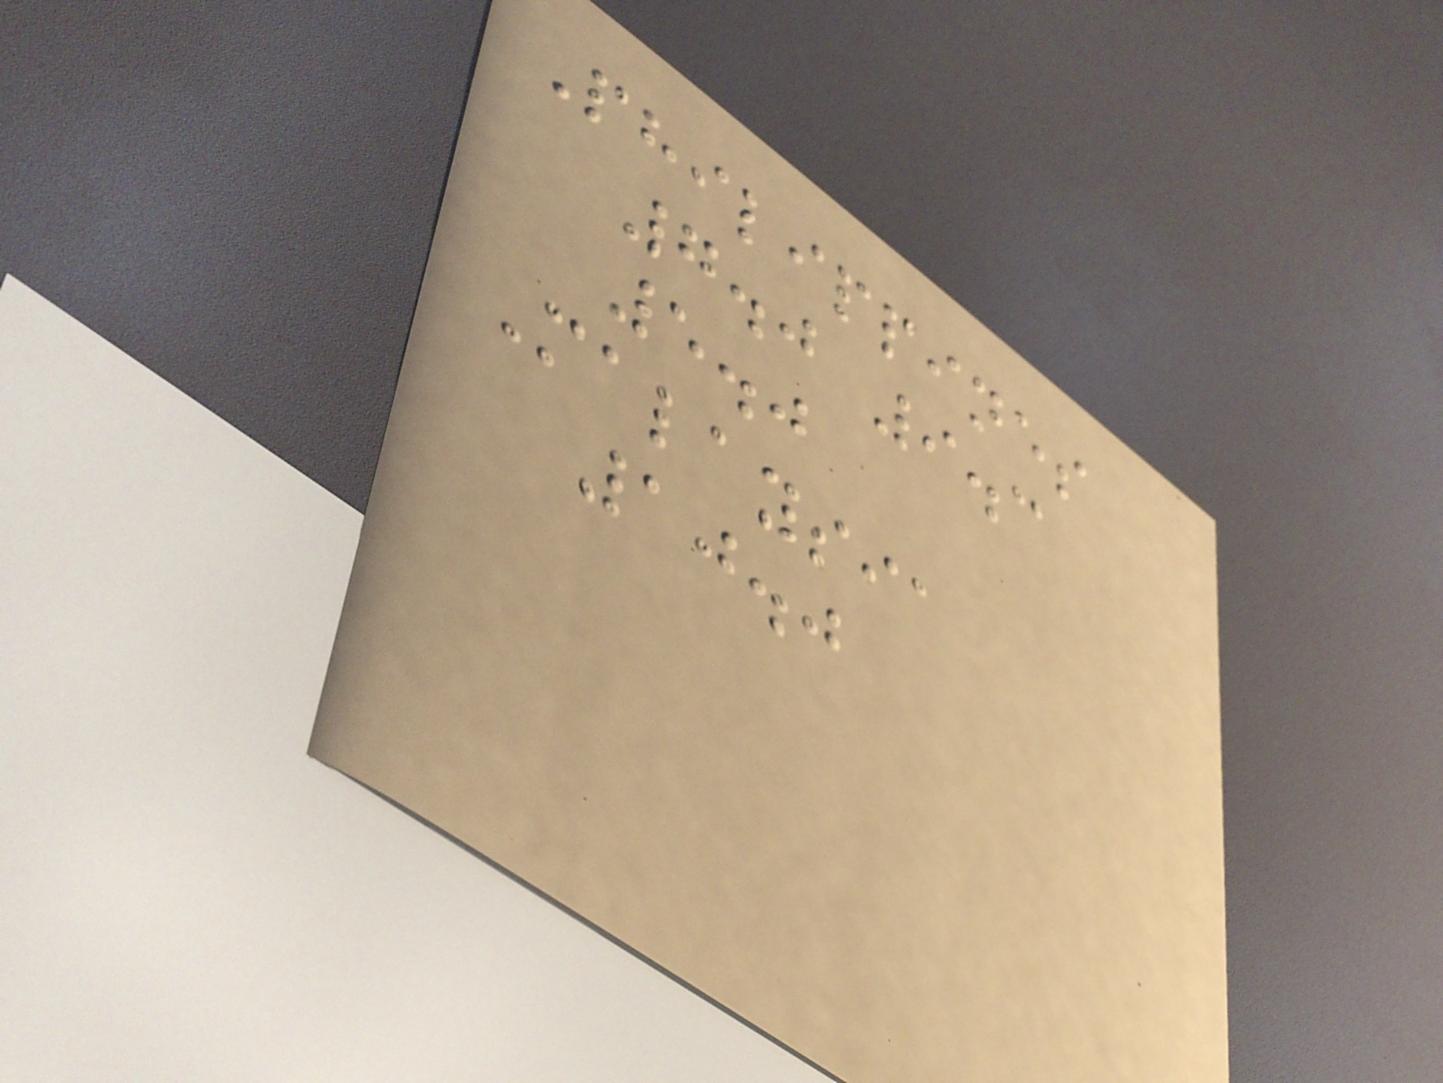Philippines
7.0 9.3
5.0
Malaysia
10.0
